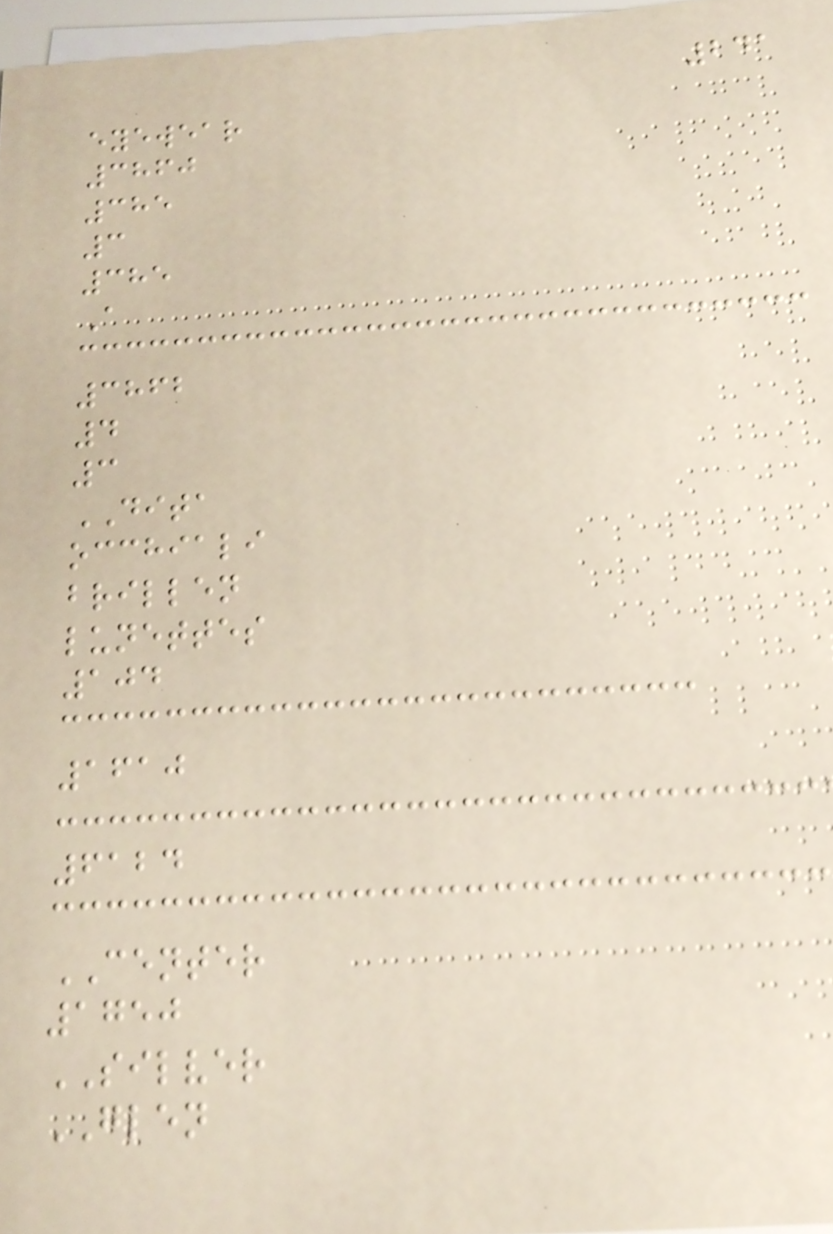241
eyewear
3860
385
3
385
A
3862
4
3
DITA
occhiali
brillen
lunettes
104
1610
6124
CENTER
1750
SILVER
GLEN
